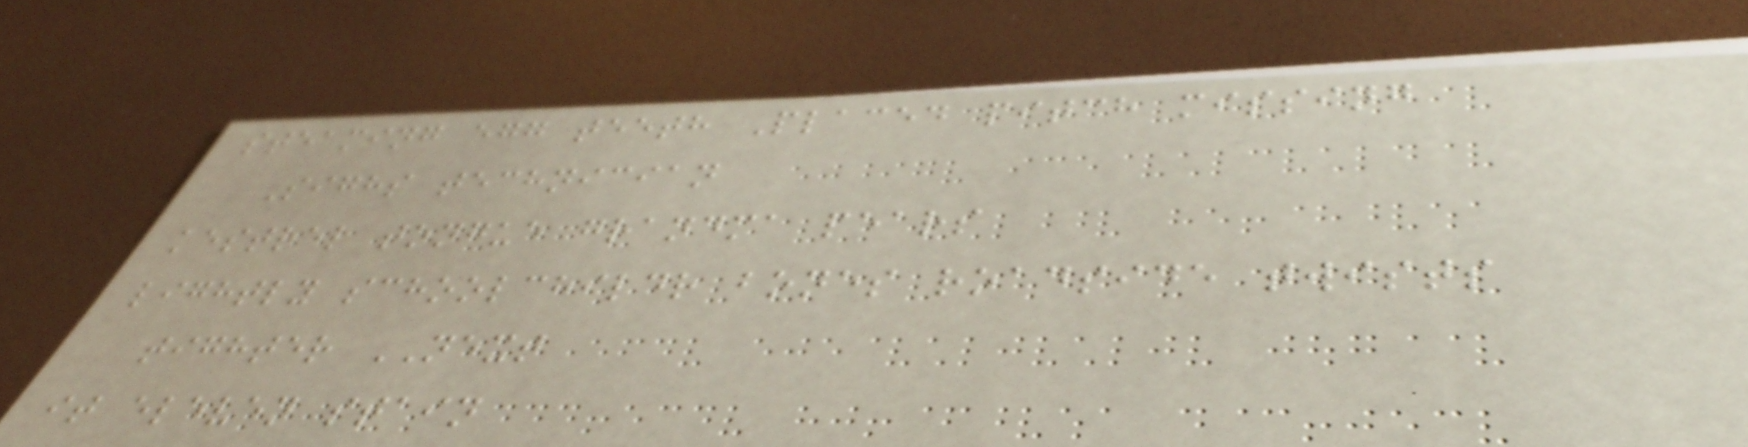steaming egg teeth Placed pitch missing
Sighs technician
kestrel tongue grandma pears
lightly schoolchildr bones roadside twists
tighter NEXT
it eleven stain
